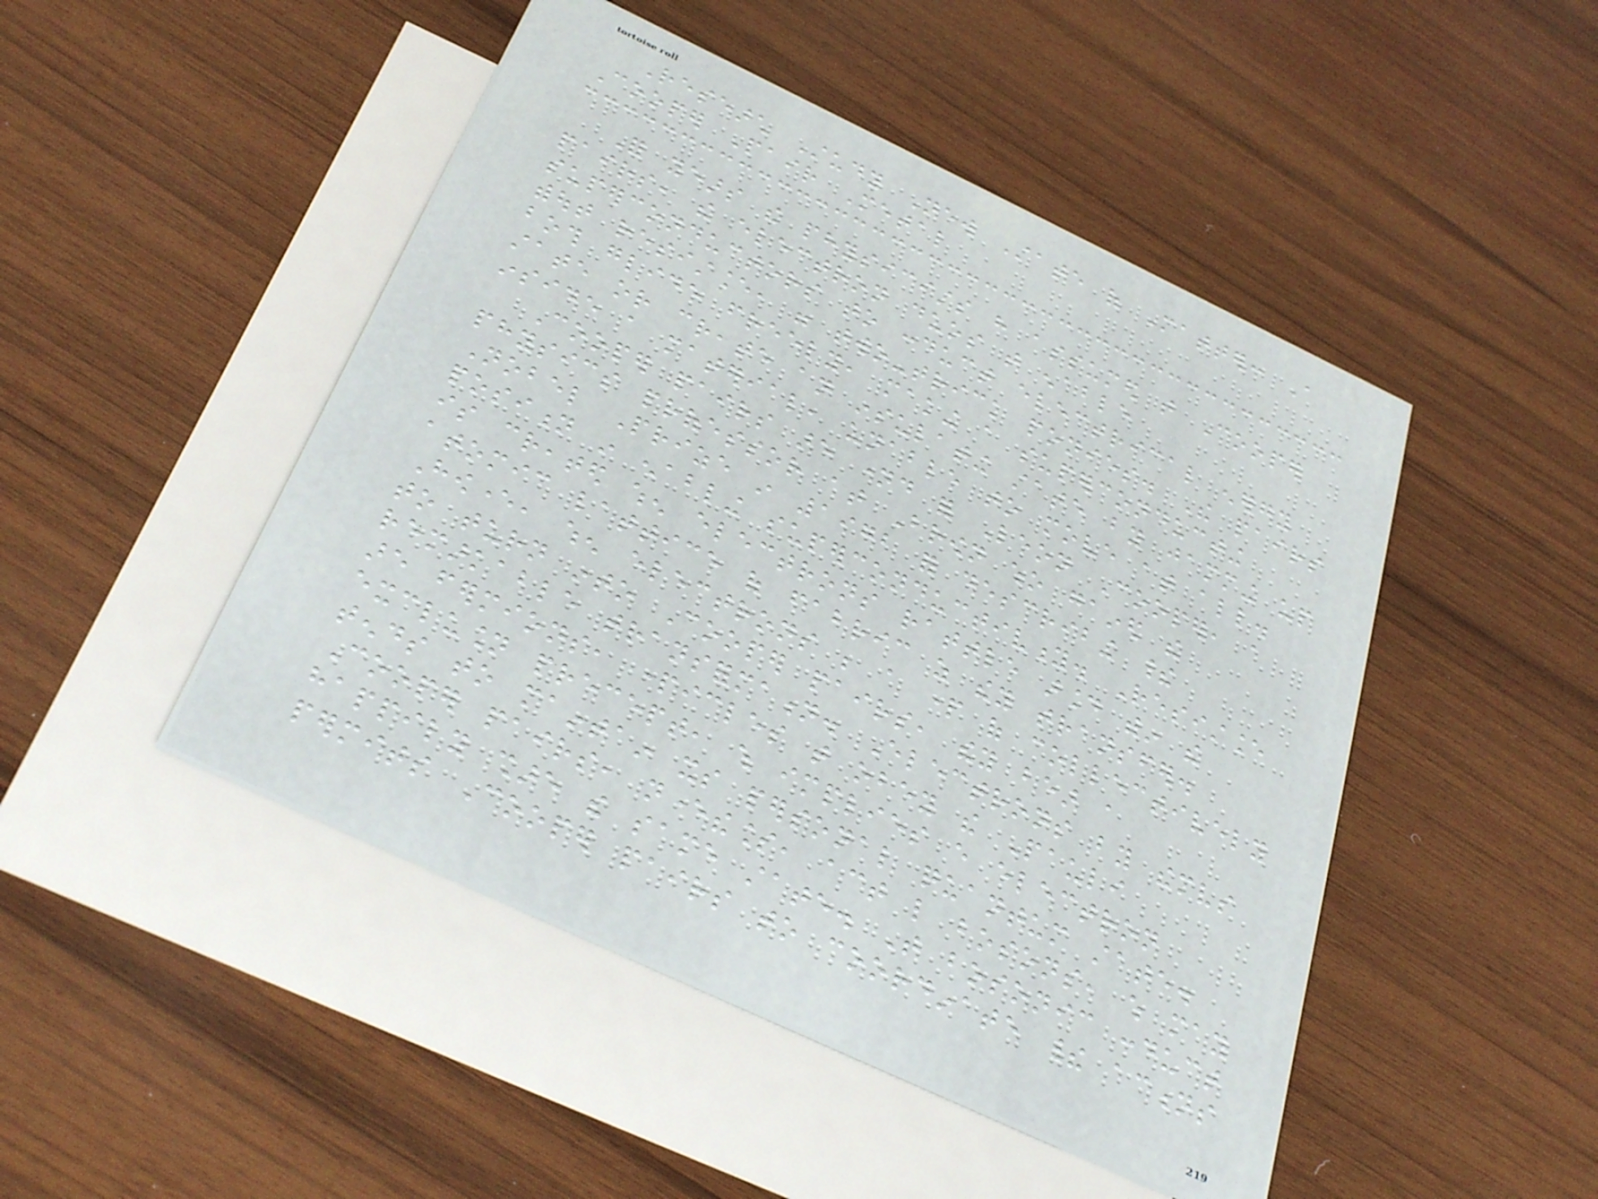Research Study New State of Matter: A
Cooper Pair Metal
For years the physicists have assumed that Cooper
pairs, the electron duos that enable
superconductors to conduct electrical energy
without resistance, were two-trick ponies. The pairs
both glide freely, making a superconducting
state or create an insulating state by jamming up
inside a material, unable to move at all.
Cooper pairs are named for Leon Cooper, a
physics professor at Brown who gained the
Nobel Prize in 1972 for describing their
position in enabling superconductivity. Resistance
is created when electrons rattle around within the
atomic lattice of fabric as they transfer.
However, when electrons be a part of collectively
to turn into Cooper pairs, they bear a
remarkable transformation. Electrons by themselves
are fermions, particles that obey the Pauli
exclusion precept, which implies every electron
tends to maintain its personal quantum state.
Cooper pairs, nevertheless, act like bosons, which may
happily share the same state. That bosonic conduct
permits Cooper pairs to coordinate their actions
